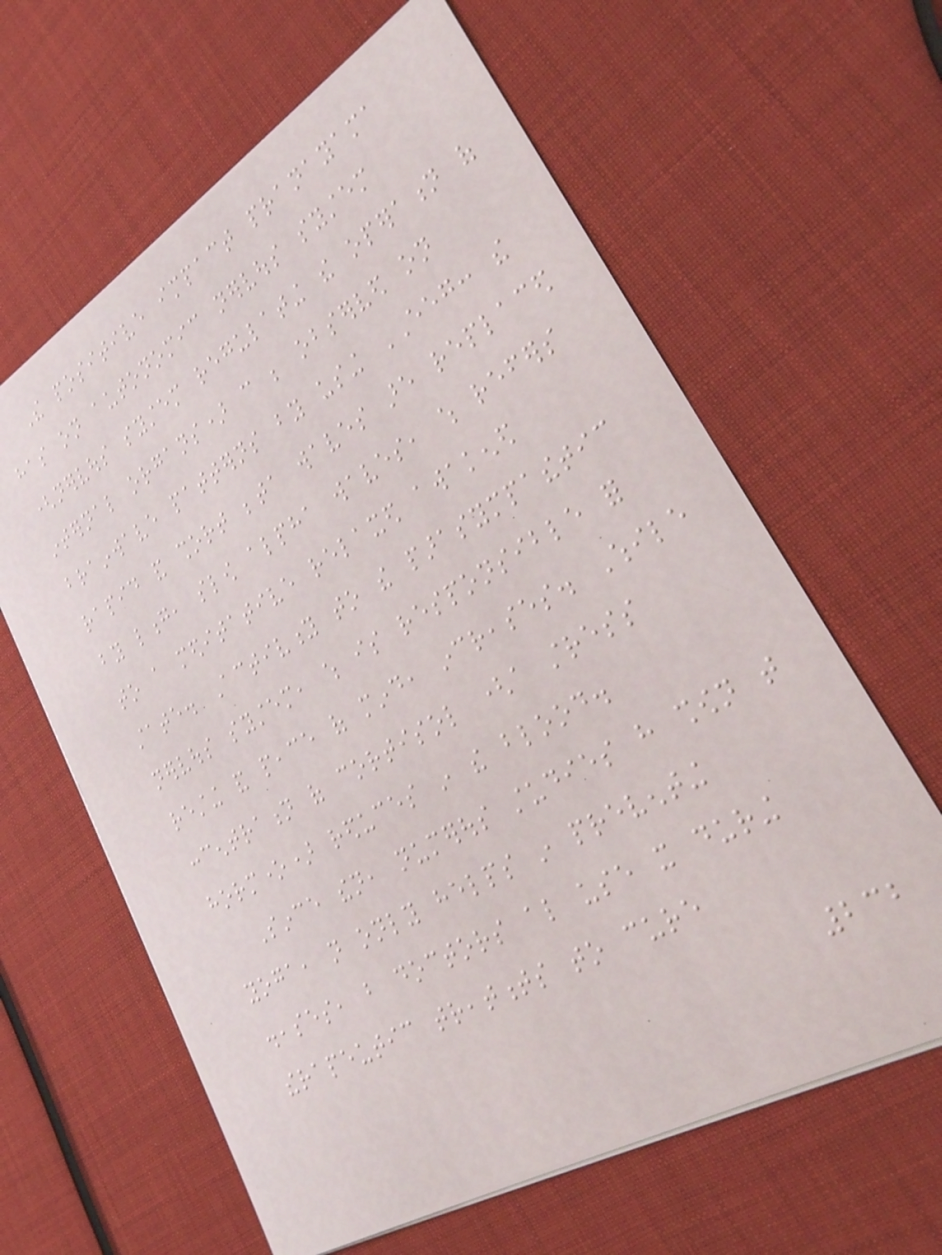The positive impact pranayama
has on autonomic nervous system
(nervous system regulating the operation of
internal organs) can be observed on
brainwave patterns by using EEG: the
rapid and short beta waves are replaced
by long, slow alpha waves, which refers
to a meditative relaxed awakened
state. Activity to the parasympathetic
nervous system, which is responsible for
resting and peace of mind, increases. While
concentration of cortisol (a stress
hormone) reduces in the blood.
Since then, numerous studies have shown that
yoga, not only helps in preventing
diseases, but doctors also use it during
therapeutic treatments to cure
232
